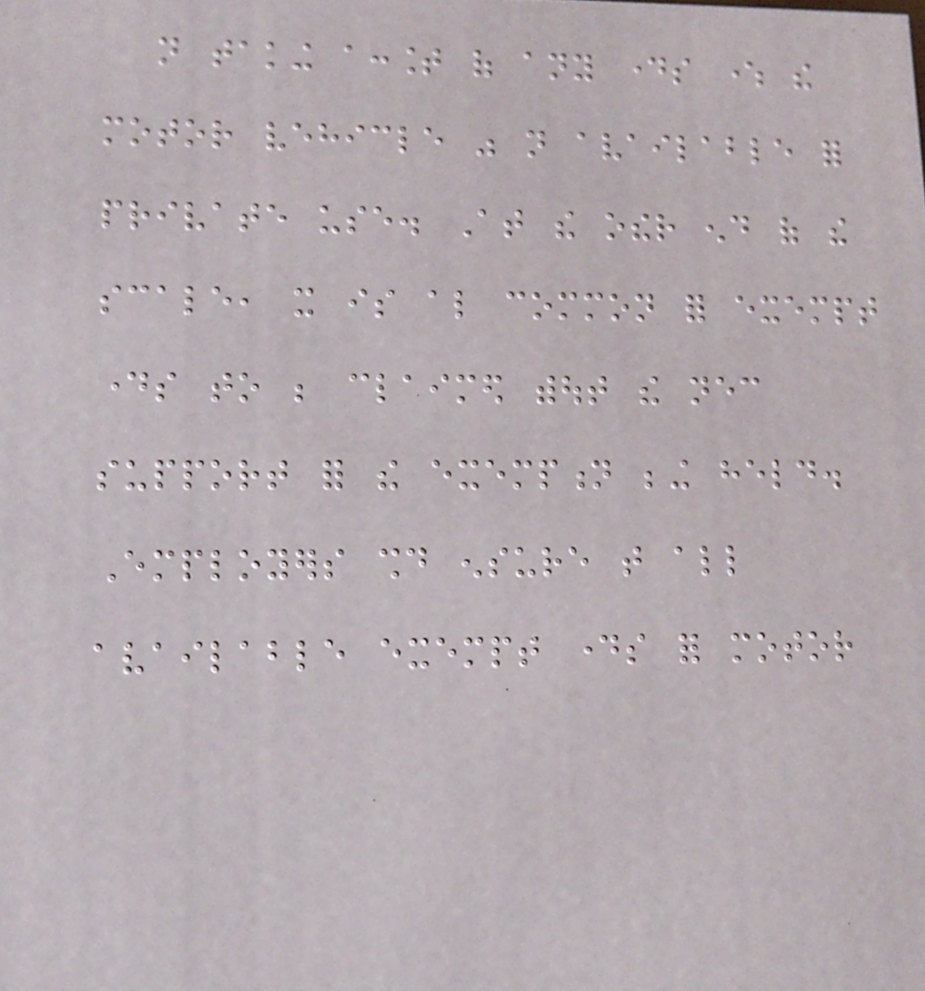not taking account of any days where the
motor vehicle was not available for
private use. At the other end of the
scale, it is also common for exempt
days to be claimed without the necessary
support for the exemption being held.
Employers should ensure that all
available exempt days for motor
